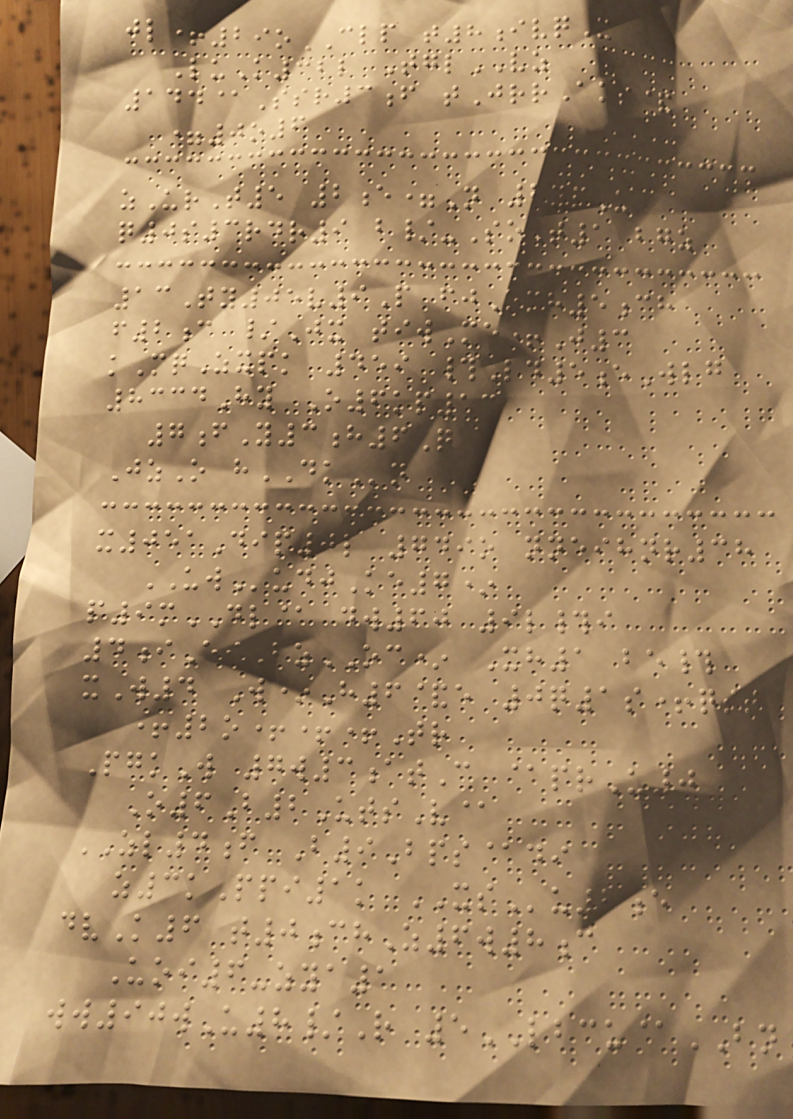jl+29oCLP t8ivqX
LuK32l TglVZ
144@Ssr3f tJrrAks&
=0o6
zUrT5 2e=N 2ypU
q0s3rdr9 b/-SoT1 bgz
13Ty05v9P fjOmh5ch
f2c /Jx tiwMe+J3
kMqZxpk 459 #Ld5eWlg
8334Hy O6kp13
7fY3h6Q
JzO hDKn
x051Dip0l 749o nneihnr38
UWudjKe7*
p9mDL@ dw60 9l#i
4iEiBzOC* Xh1 be#
xW4 W*H6&e 0q1s+qst
+2o+++Tr
PgkW 7w3atC @prU0
O6B2UtsV@
ZL4f B9Bps@di
z3kPpi1k XSu2e
dvK6 t0chZ6w8c
Uoi6-zya1
ww90wU8/R 5LBCU@BN
